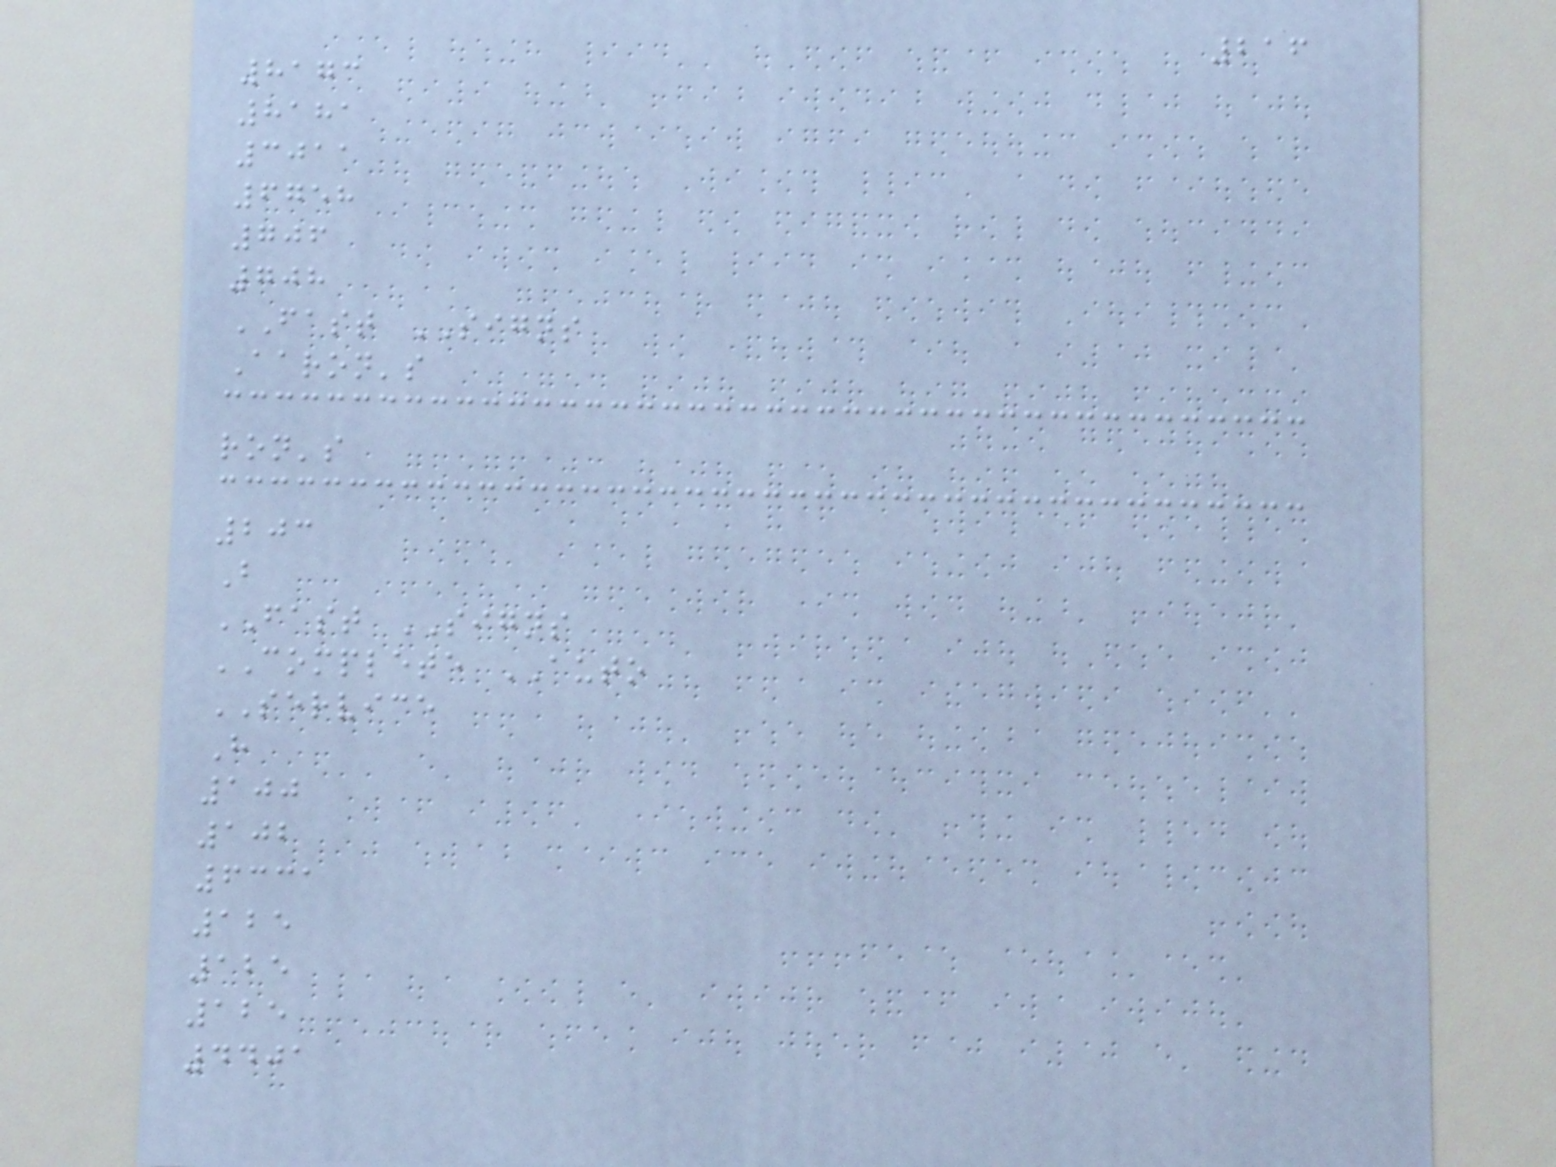216
8173
8181
3011
6758
706
708
FAST SIGNS
Aaron's
ron's
203
B
FAST SIGNS
COMPLETE AUTO
SERVICE
H
100
102
6331
125
125
125
4401
